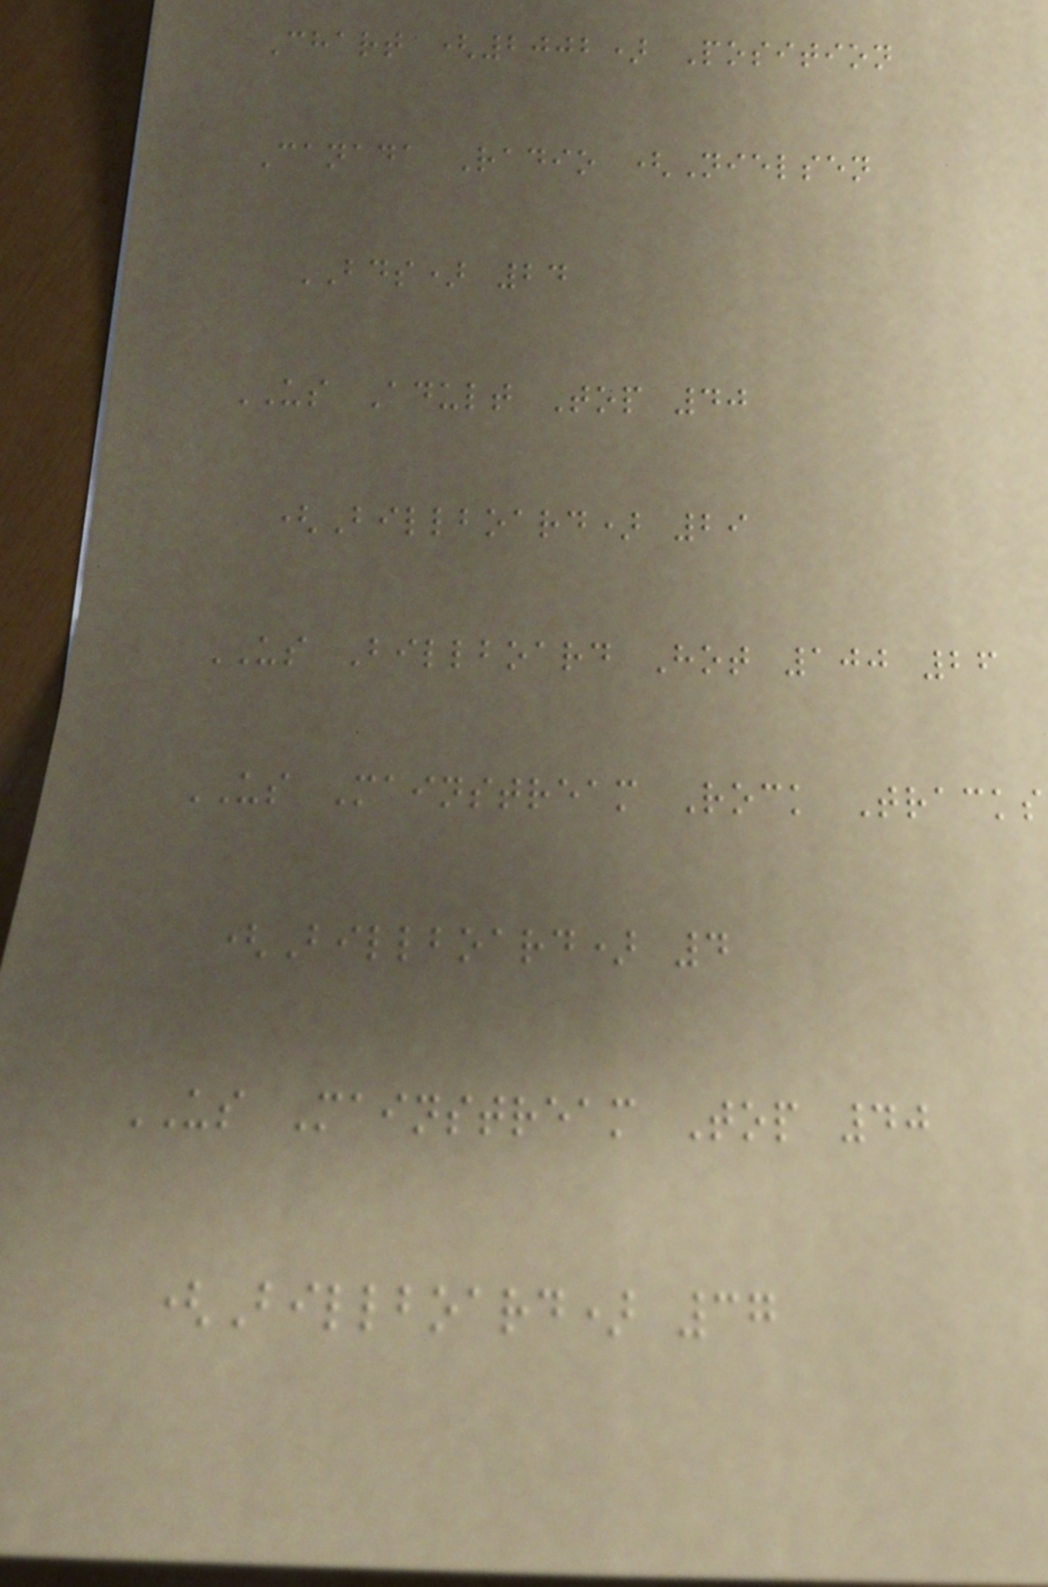Chart (2002) Position
Canada Radio (Nielsen
BDS) 24
US Adult Top 40
(Billboard) 29
US Billboard Hot 100 26
US Mainstream Rock Tracks
(Billboard) 4
US Mainstream Top 40
(Billboard) 37
